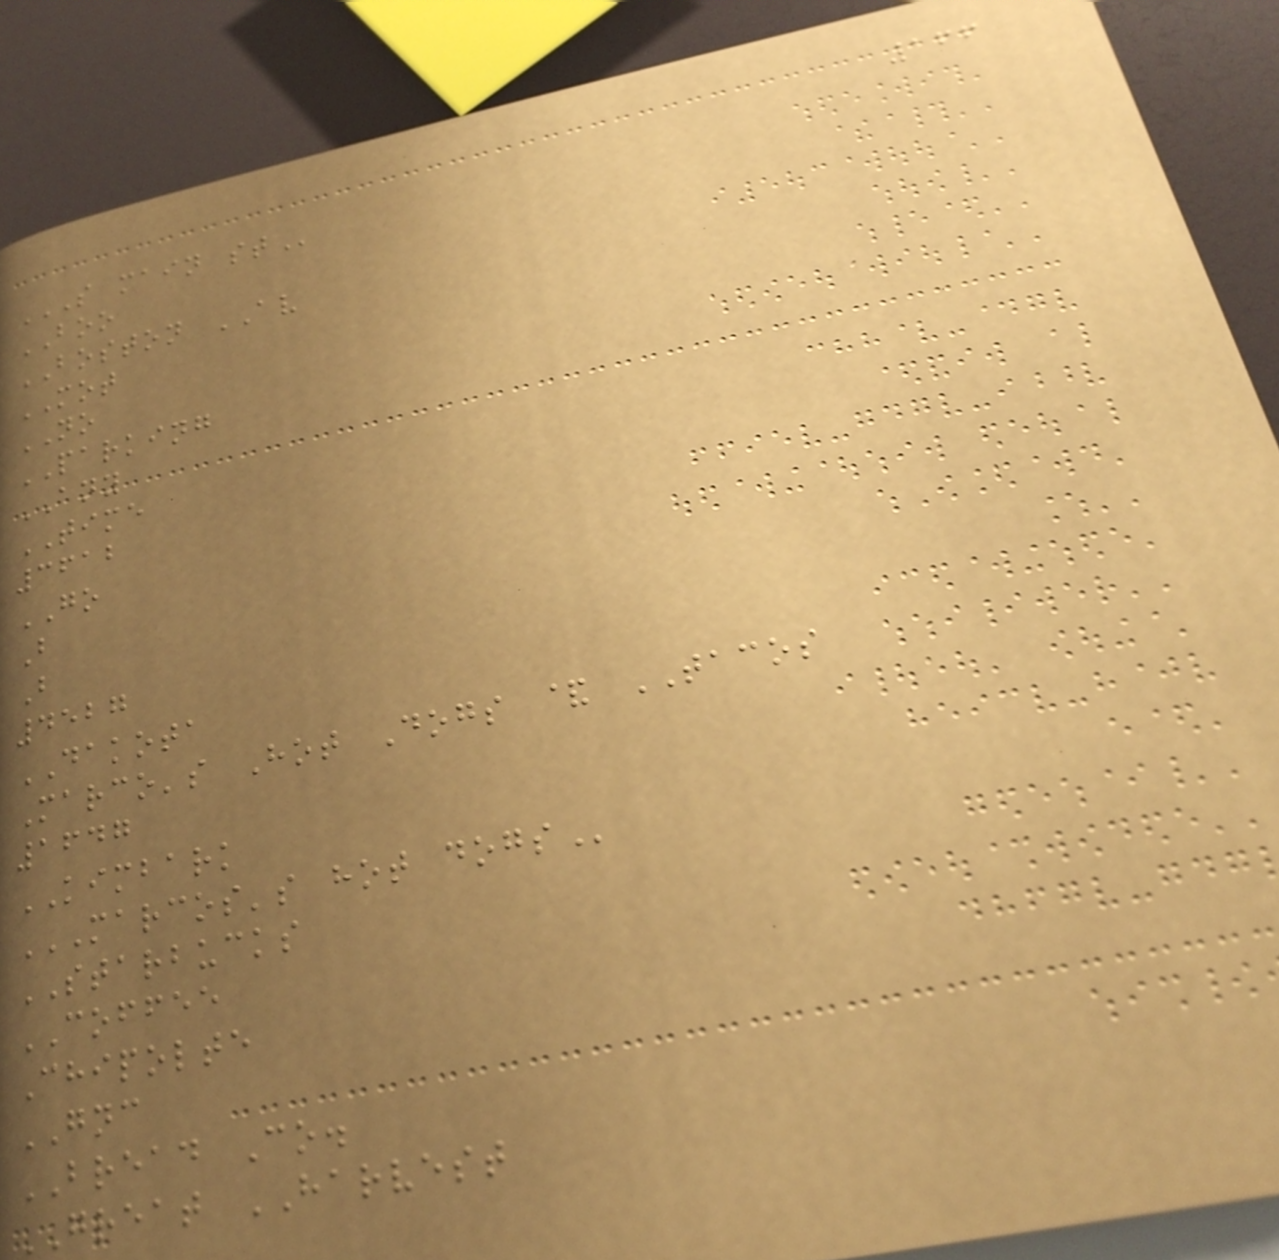166
S MAIN ST
BOO
BOSTON AV
MOT
NO
PARKING
ANY
TIME
3612
GO
B
B
4527
DAKOTA
Marco's Hot Dogs & TACOS
1647
KIMBARK
MARCOS'S HOT DOGS
STARBUCKS
COFFEE
Chipolte
GNC
BREAD Co.
GREAT HARVEST
